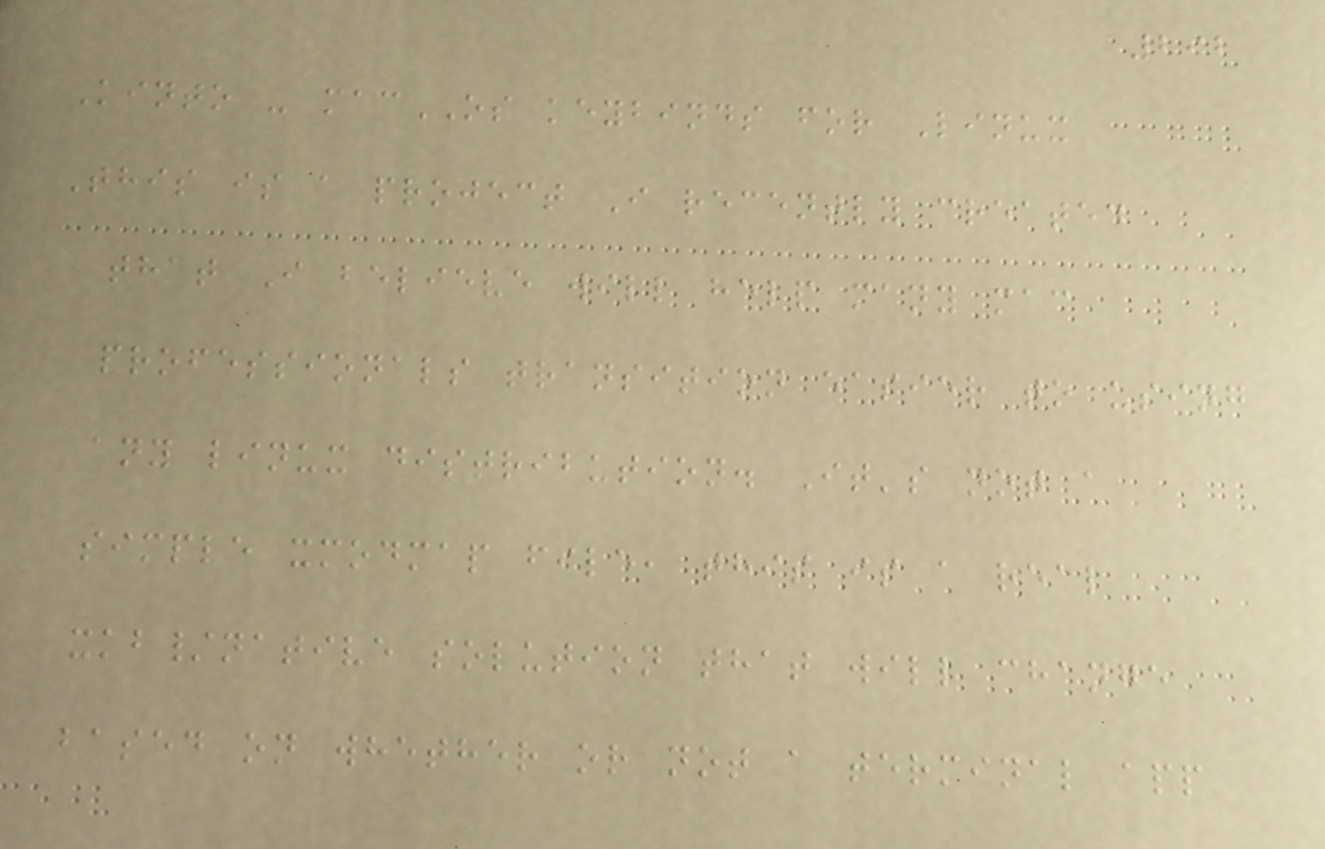292
Kinto - macOS keybinds for Linux
This is a project I recently created
that I believe will help many mac
professionals transition easier to using
any linux distribution. It's not a
simple xmodmap file, this is a real
xkb/native solution that will change
based on whether or not a terminal app
